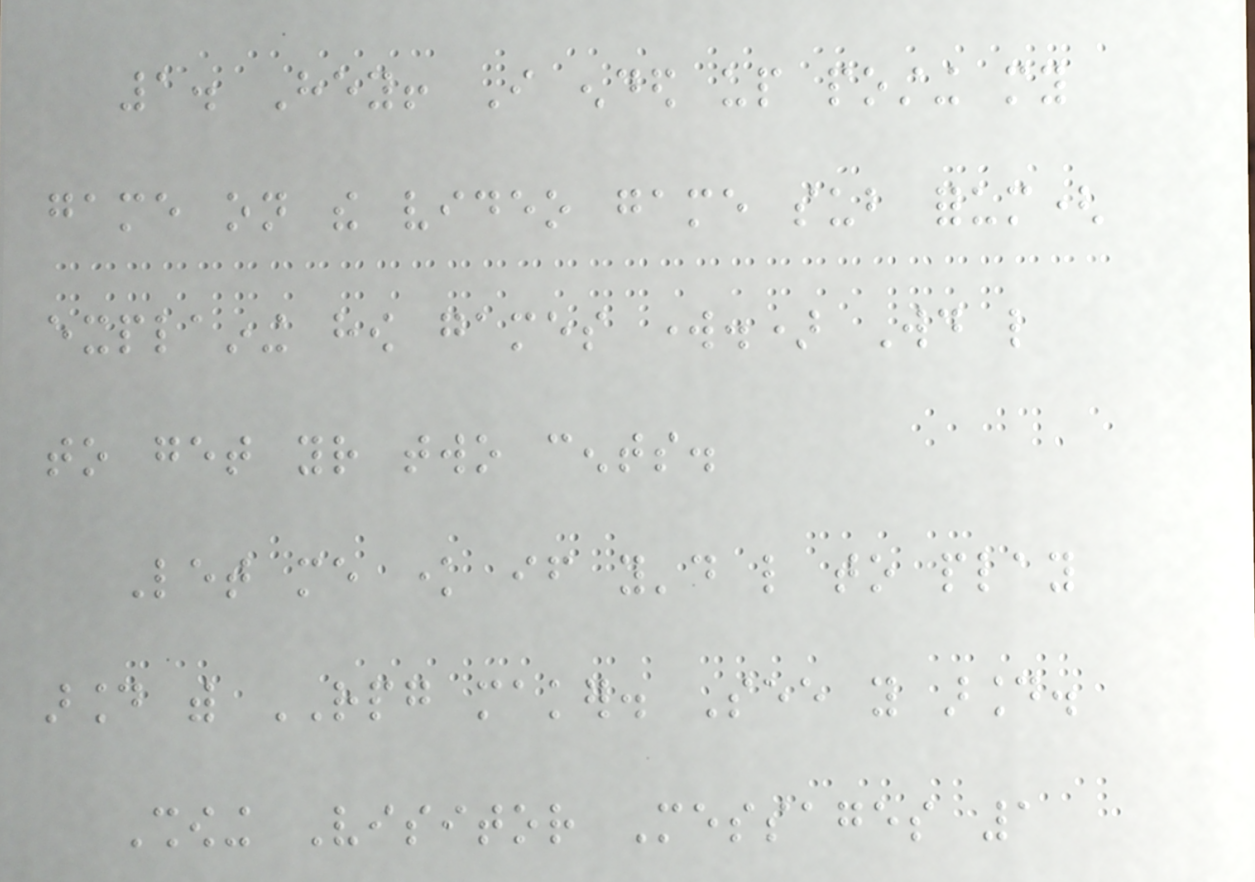1. Hey! I ended up posting my
game on the video game sub forum(
explaining how games work.) Would like
to get your two cents.
Let me know if you'd like to play
around with RPG maker. See you around.
Showing Visitor Messages 1
